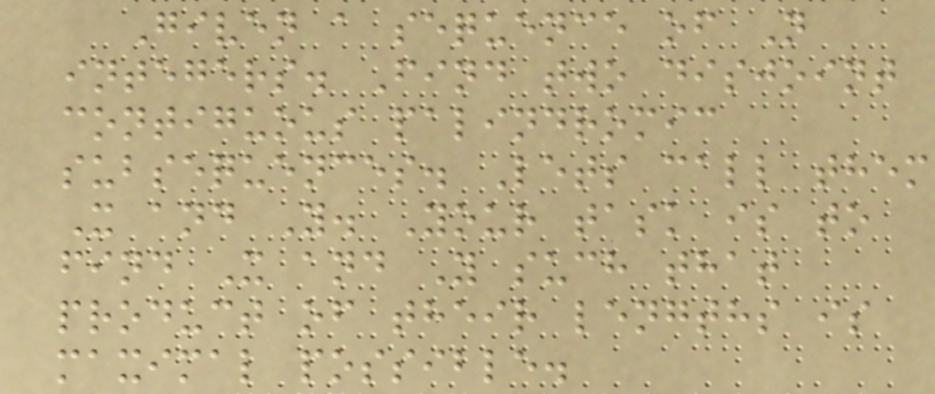Given a sequence of N
integers. Find two disjoint
contiguous palindromic
subsequences. Lets call them
X and Y. Your task is to
find X and Y such that
product of their lengths is
maximal possible.
